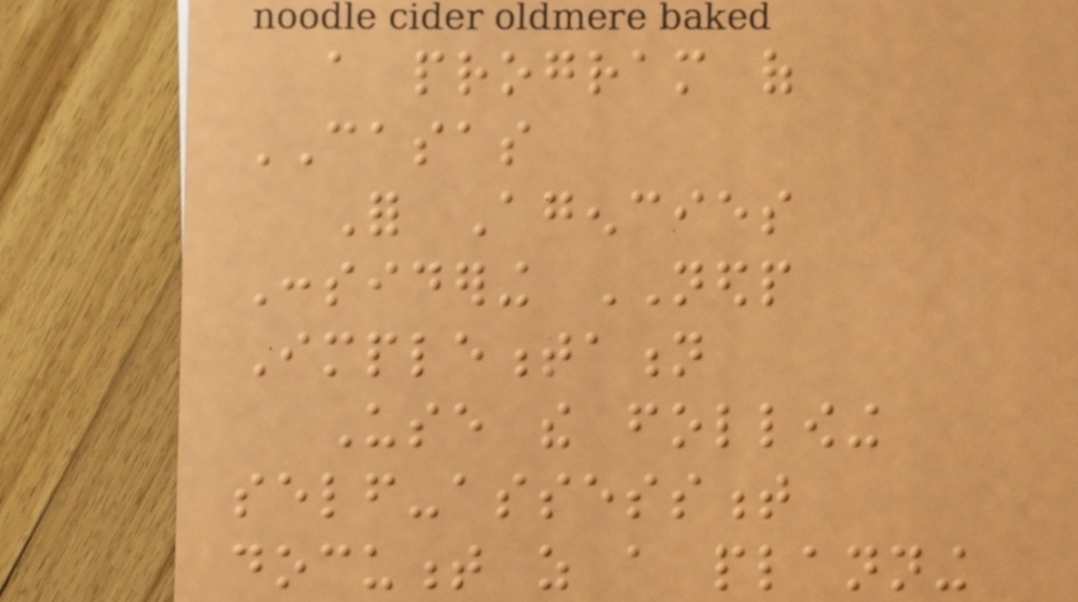a program of
CASAS
For Agencies
Considering NEDP
Implementation
Use the following
self-assessment
document as a planning
